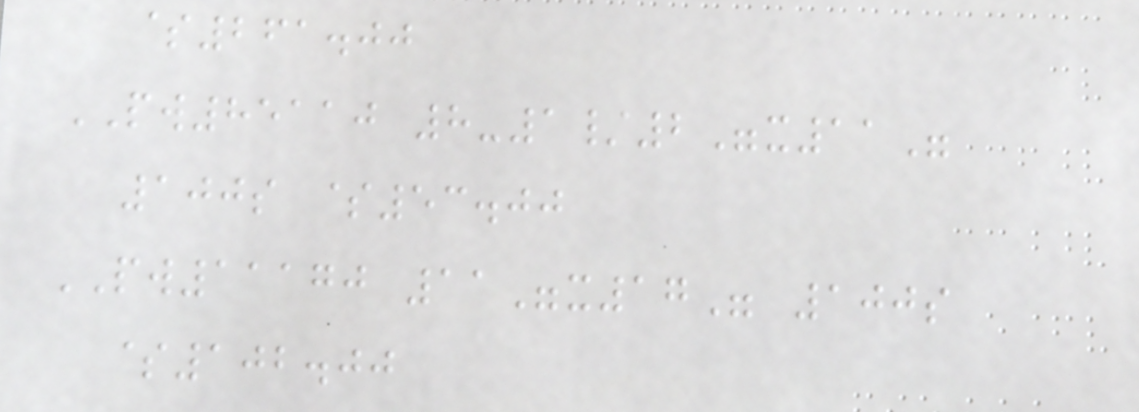$261.00
PW85110 8-1/2"x11"
100s $53.00
PW11170 11"x17" 100s
$102.00
